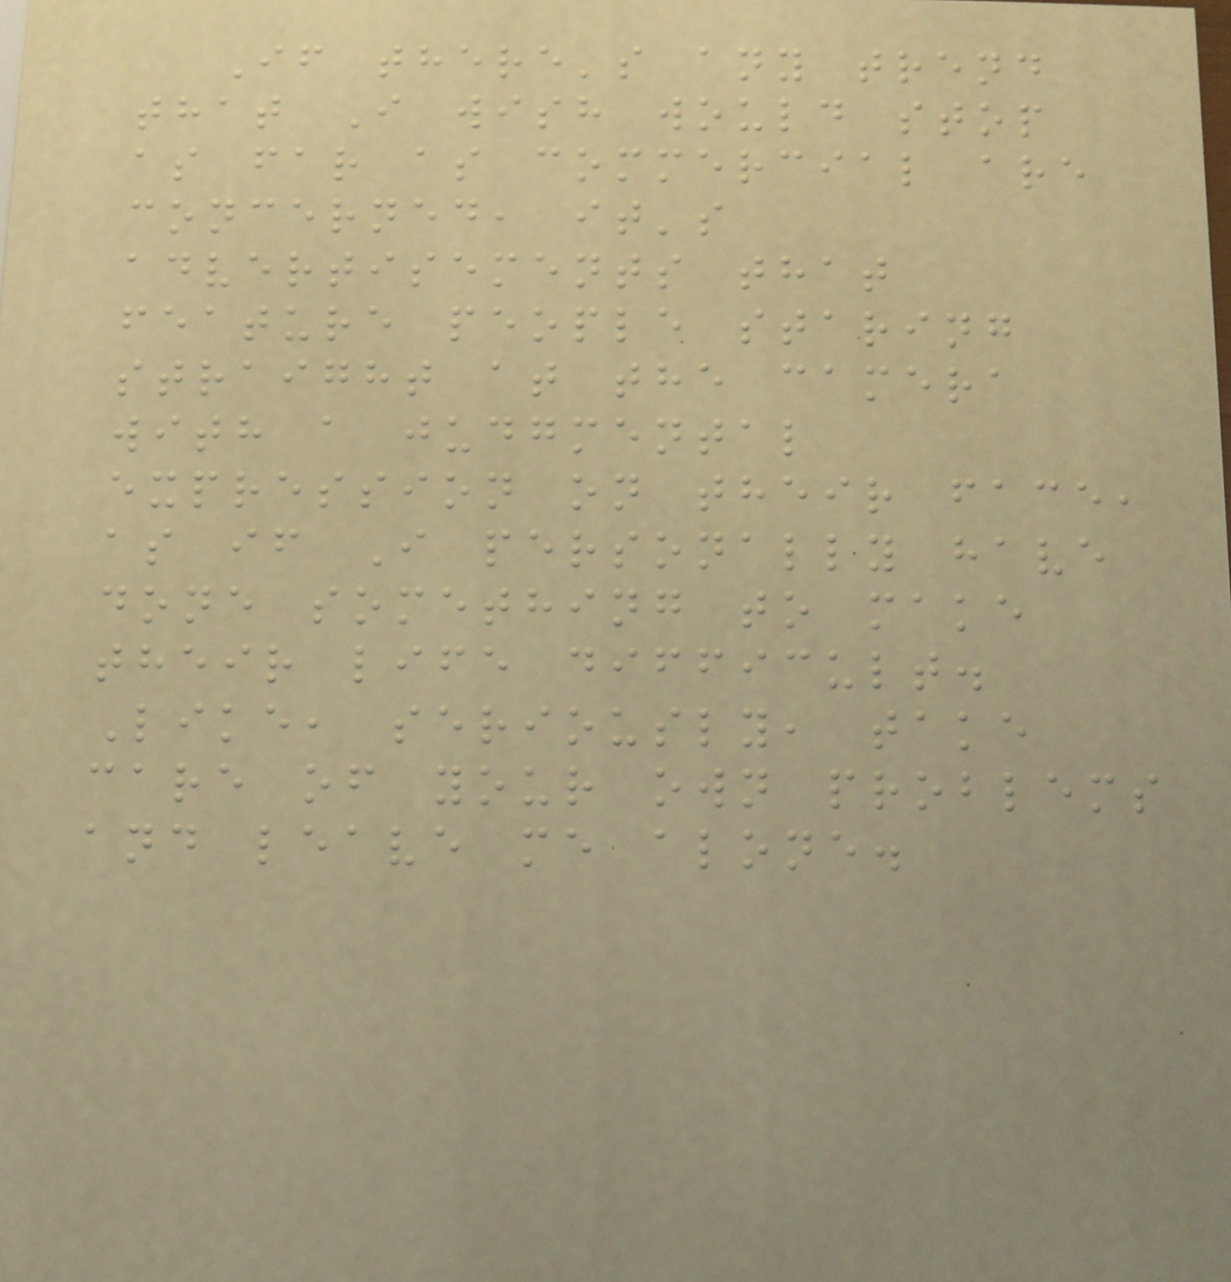If there's any trend
that I wish would stop
as far as commercial are
concerned, it's
advertisements that
feature people staring
straight at the camera
with a judgmental
expression on their face,
as if I personally have
done something to make
their life difficult.
Like, seriously, take
care of your own problems
and leave me alone.
